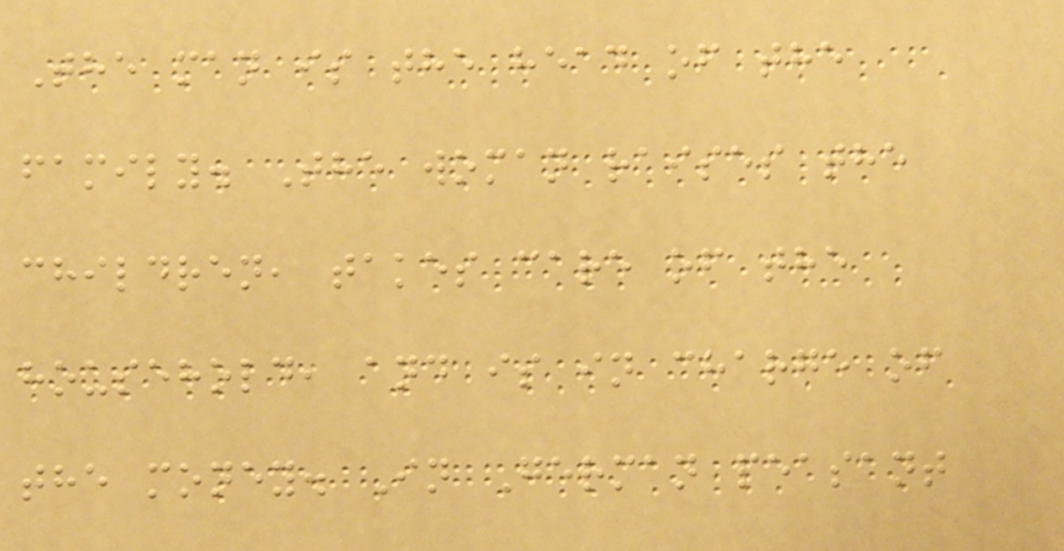The man is the head of the
family. The woman raises the
children, takes care of the
household, and is in charge of
the money. In German peasant
